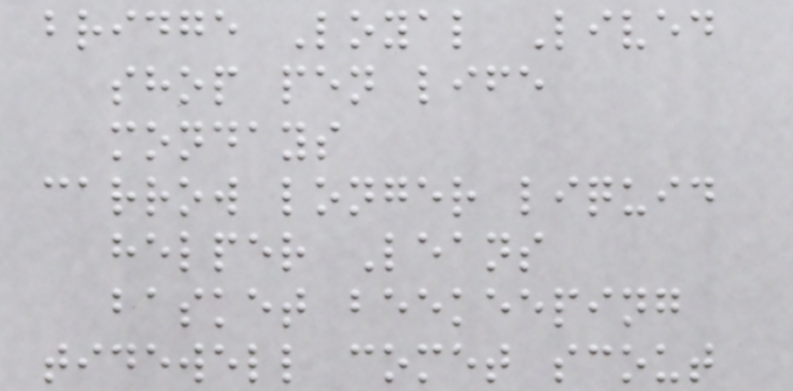bridge Loyal Lived
shop pen life
mondays
carrow longer liquid
helper Leans
basket beekeeping
tidewell comet scout
